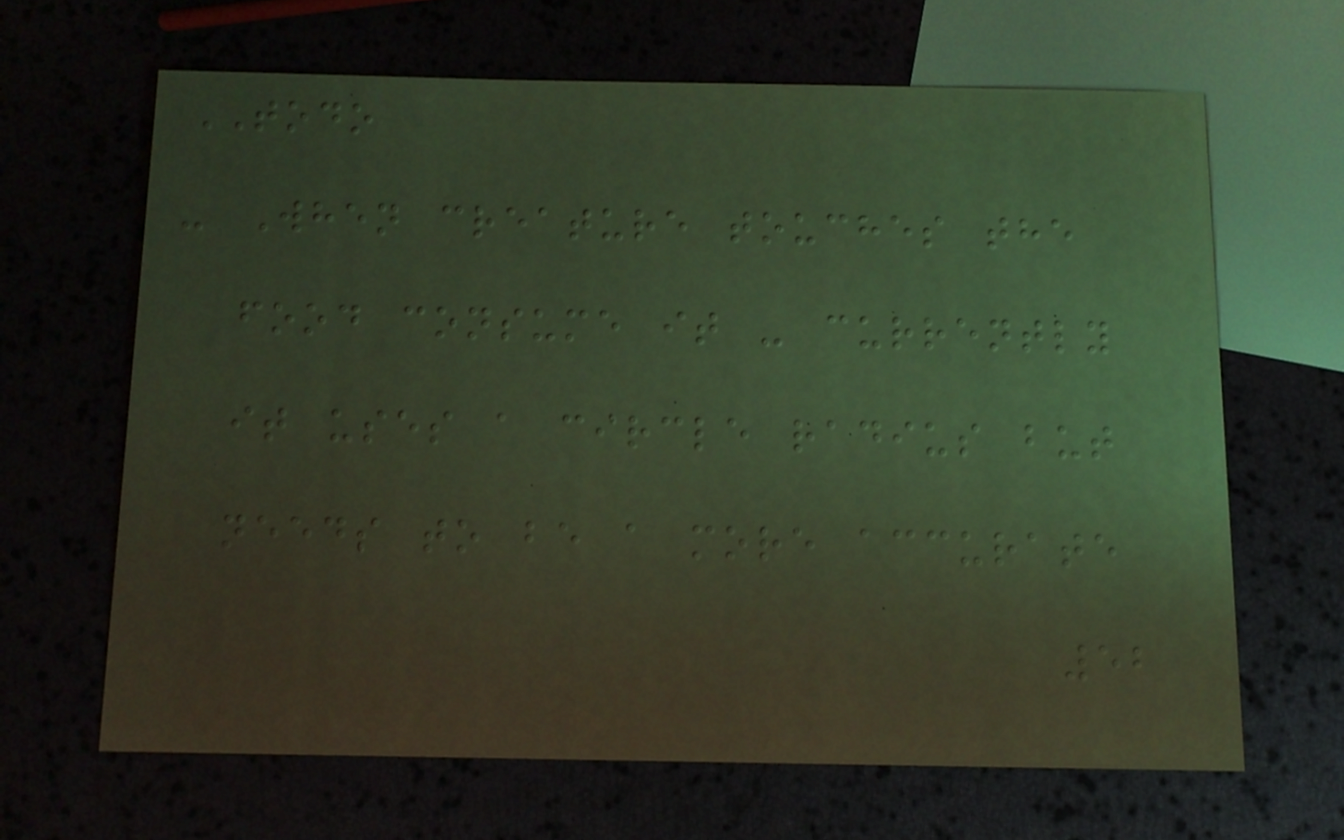TODO
- When creature touches the
food consume it - currently
it uses a circle radius but
needs to be a more accurate
52
